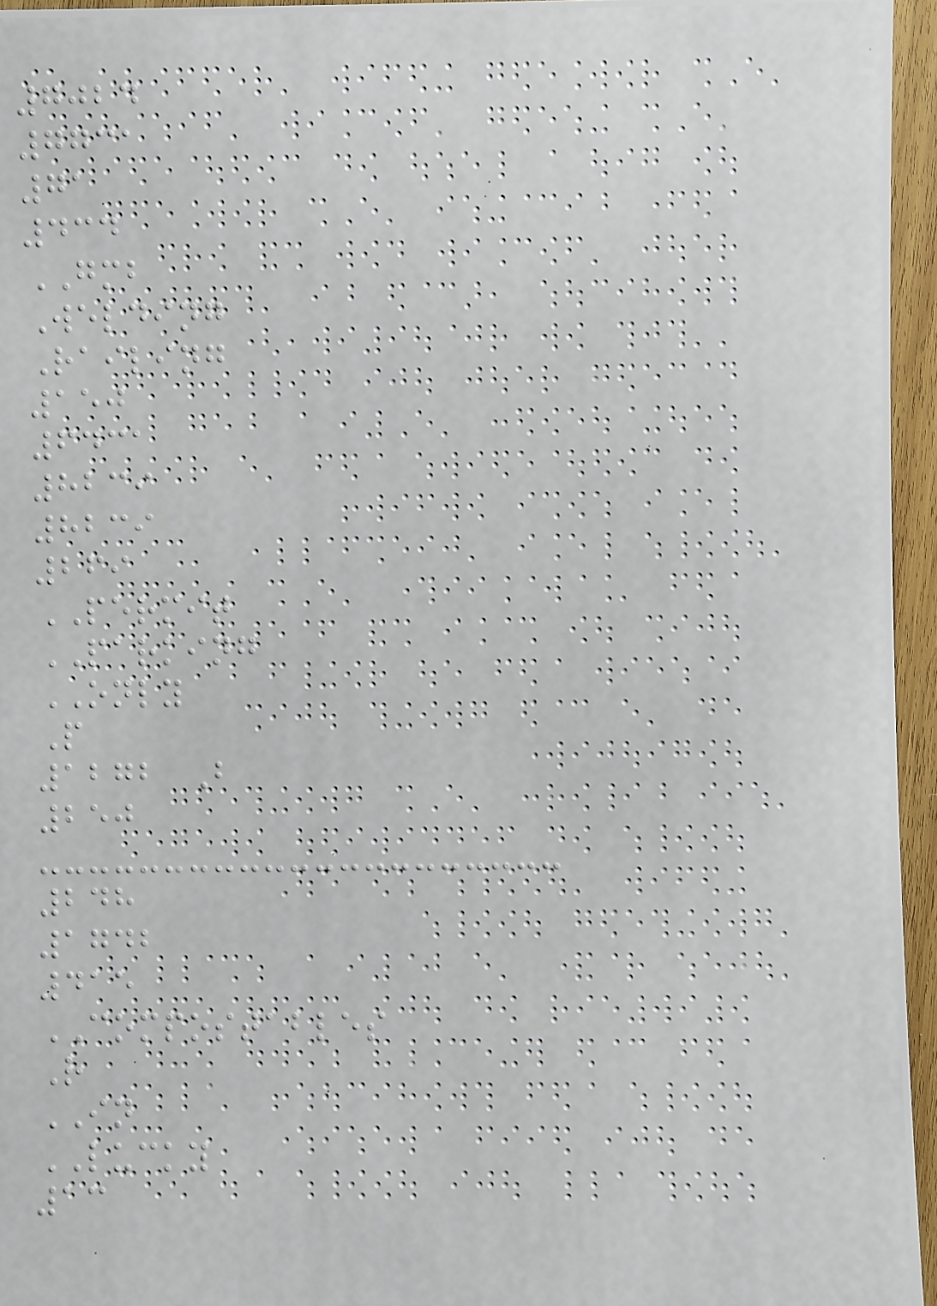7024
7731
71
434
GMB
Welding
Railing
150
6431
8239
8239
269
PERMIT
PARKING
ONLY
P
1272 B
250
248
1742
415
COMPOSTABLES
R
IN
LUCKY
13
